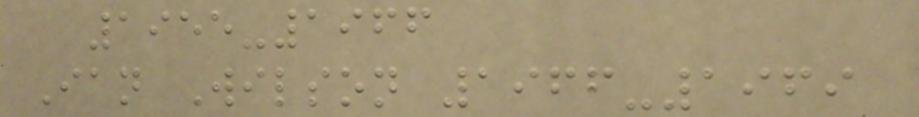1955-1966
Ian Wilson 1966-1969
